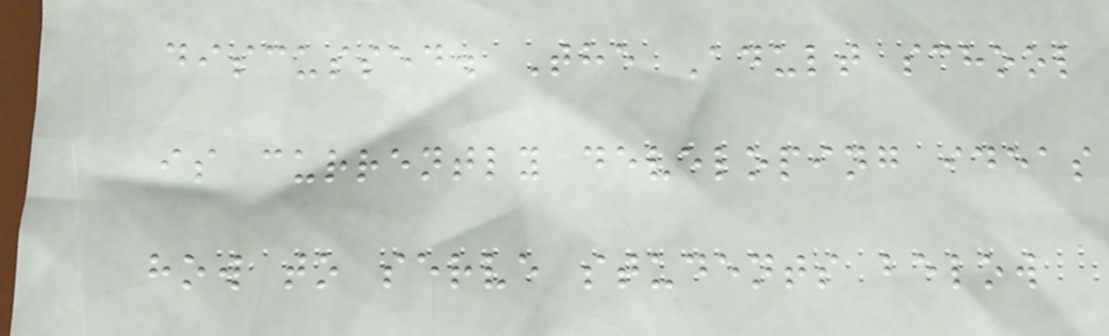discussed. The Adult school
is currently developing ideas
how to serve students below
